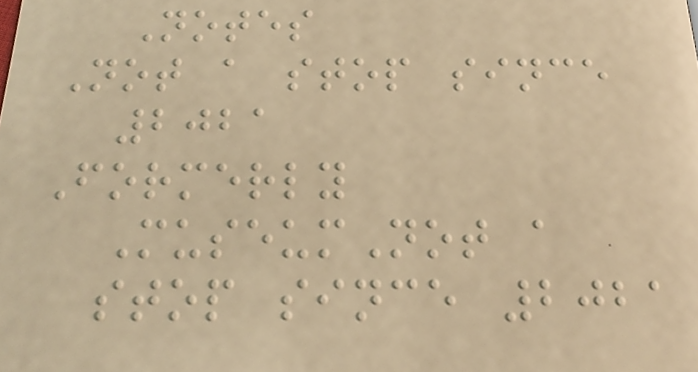Notes
Not a stop since
2021
Formerly
MuseumNot a
stop since 2021
